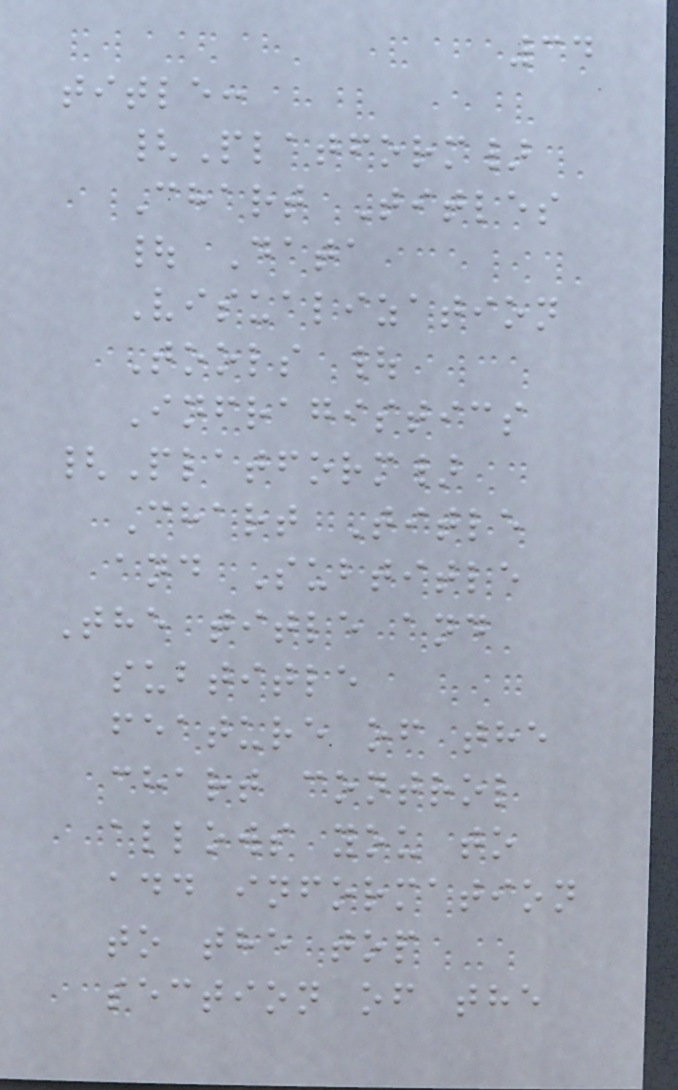34
title:
{Platform}
Chart Titles
| Data
Visualization
Tools |
Infragistics
{Platform}
Chart Title
and Subtitle
The title and
subtitle
feature of the
chart control
allows you to
add information
to the top
section of the
